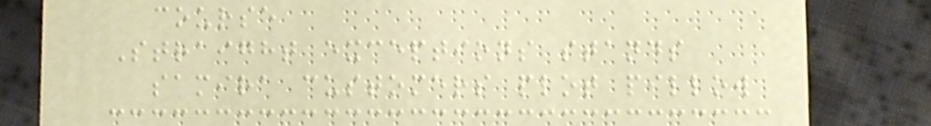course
Straight exceptions stands
samira customers plot pillow
